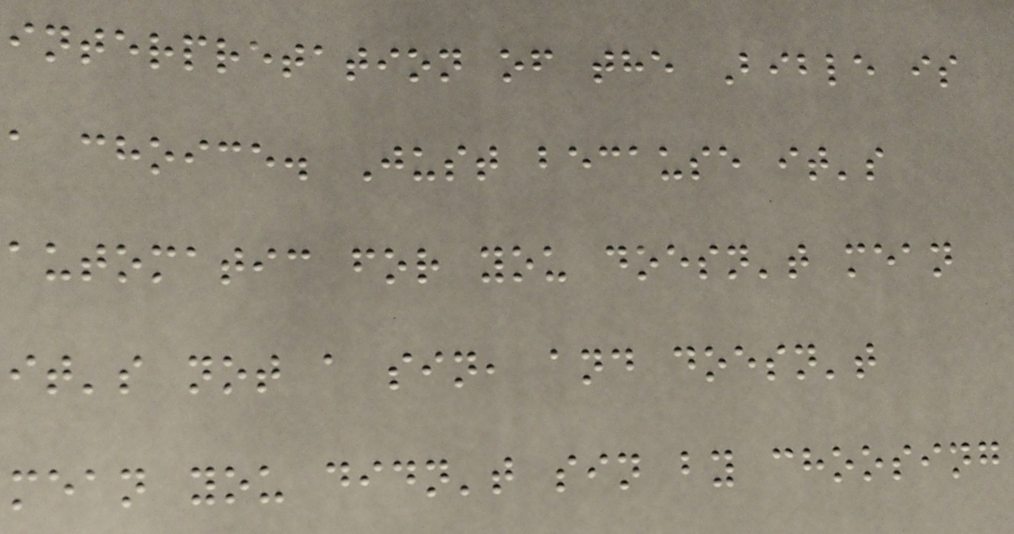interpretation of the Bible is
a choice. Just because it's
automatic for you doesn't mean
it's not a sin, and doesn't
mean you didn't sin by choosing
